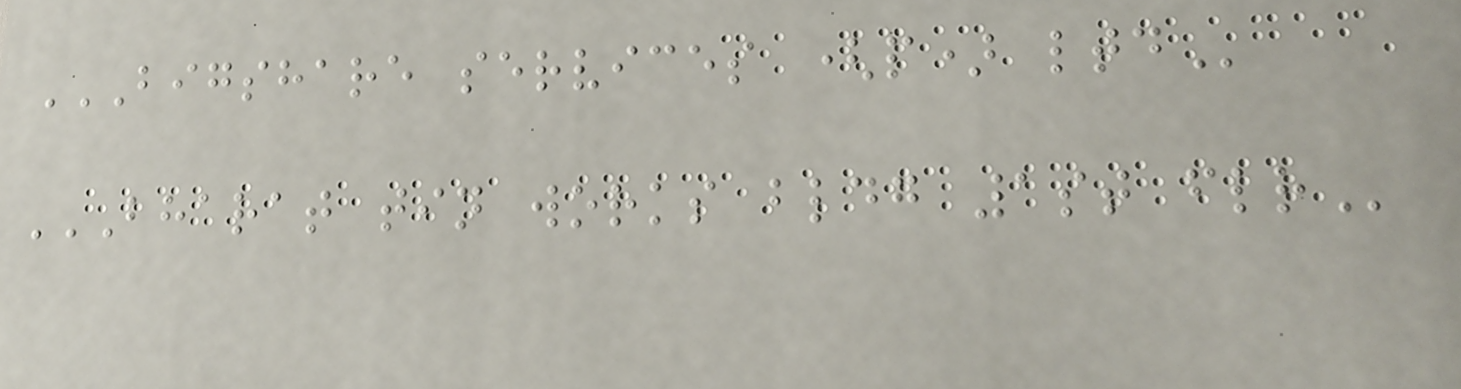BIGSHARE SERVICES (P) LTD
BHARAT TIN WORKS BLDG 1ST FLR
